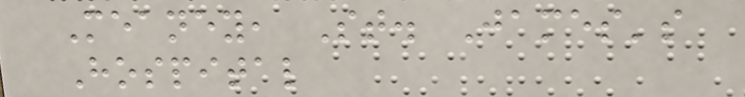Meaney, St. James's
Hospital
